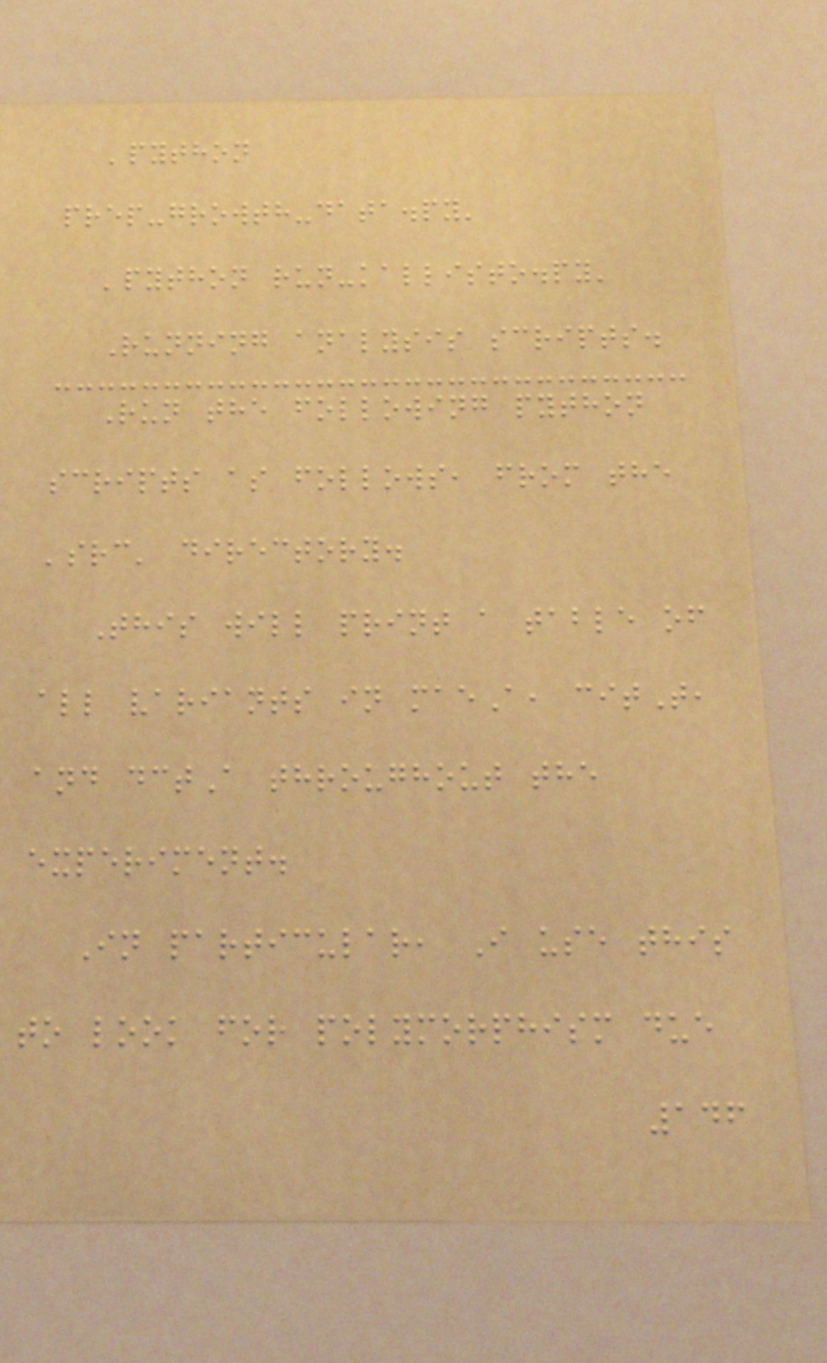'python
prep-growth-data.py'
'python run-kallisto.py'
Running analysis scripts.
Run the following python
scripts as follows, from the
'src' directory.
This will print a table of
all variants in maeA, citT,
and dctA throughout the
experiment.
In particular, I use this
to look for polymorphism due
146
